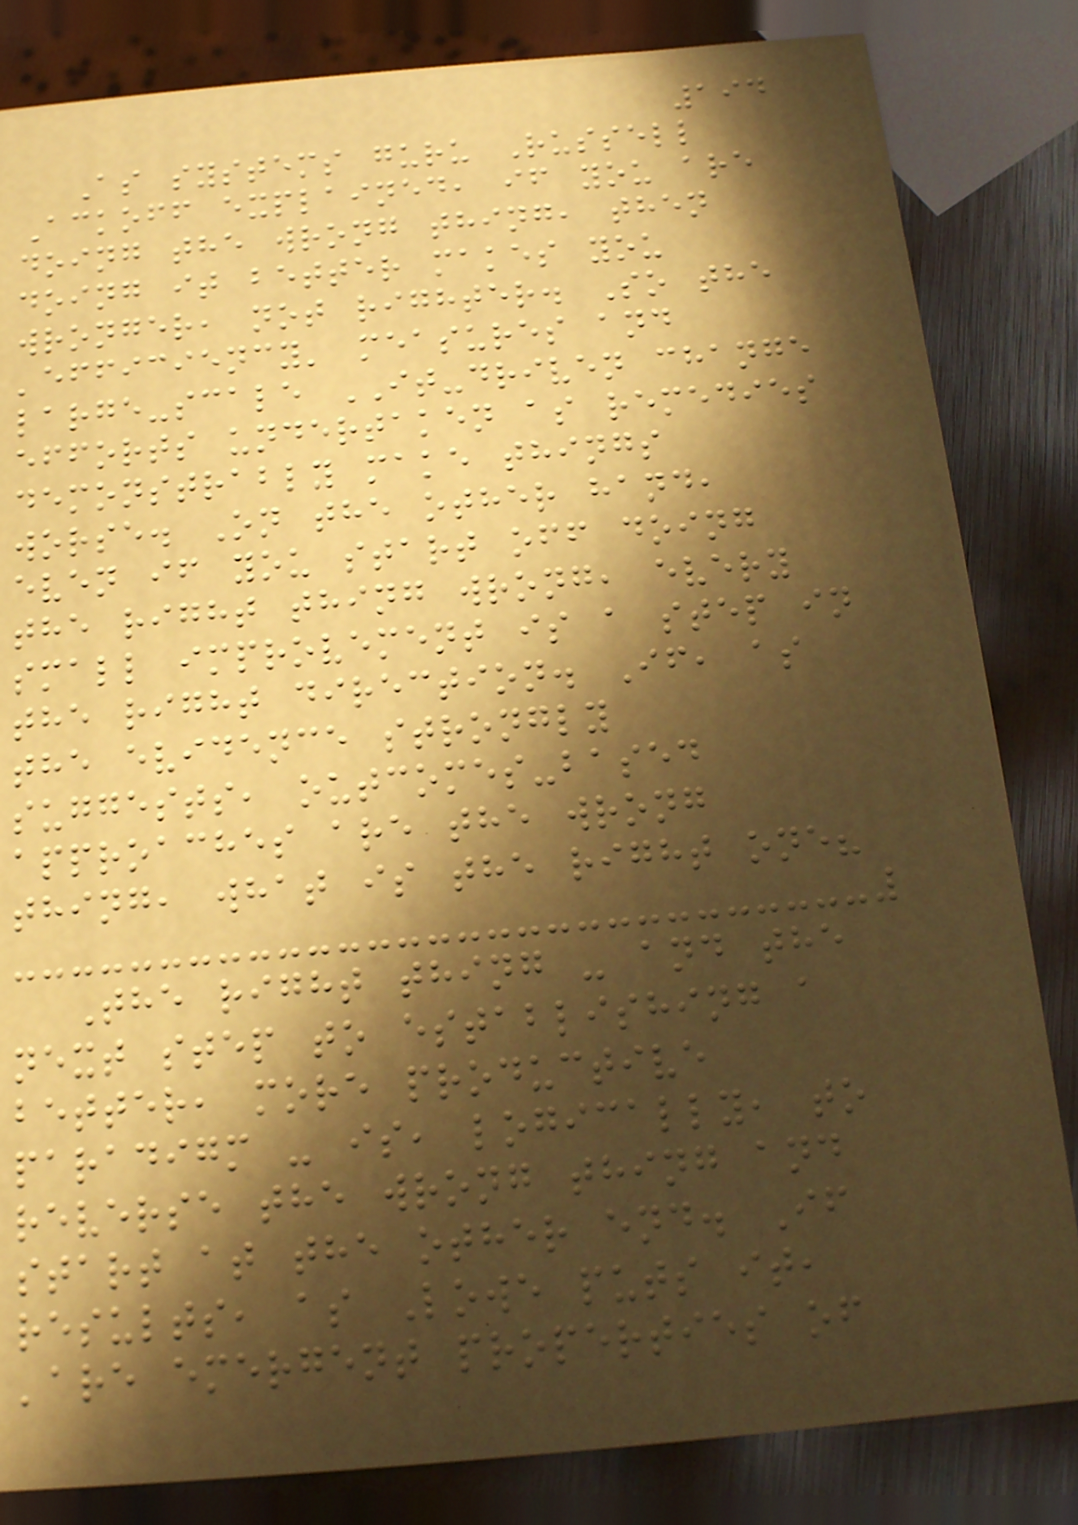194
As systems guru Russell
Ackoff explained, if you are
doing the wrong thing, then
doing it better makes you
wronger, not righter. So the
'efficiency' measures and
large-scale IT-driven change
efforts undertaken as remedies
demonstrably make things
worse. On the other hand,
even if you start off doing
the right thing wrong, every
small improvement is a step in
the right direction. If, as
the evidence strongly
suggests, outcomes-based
approaches are the wrong
thing, what is the right one?
The right thing - and the
next step to establishing a
better, more productive
paradigm - is, logically, to
reverse the wrong thing and
start at the other end. If
results, as Lowe puts it,
'are emergent properties of
